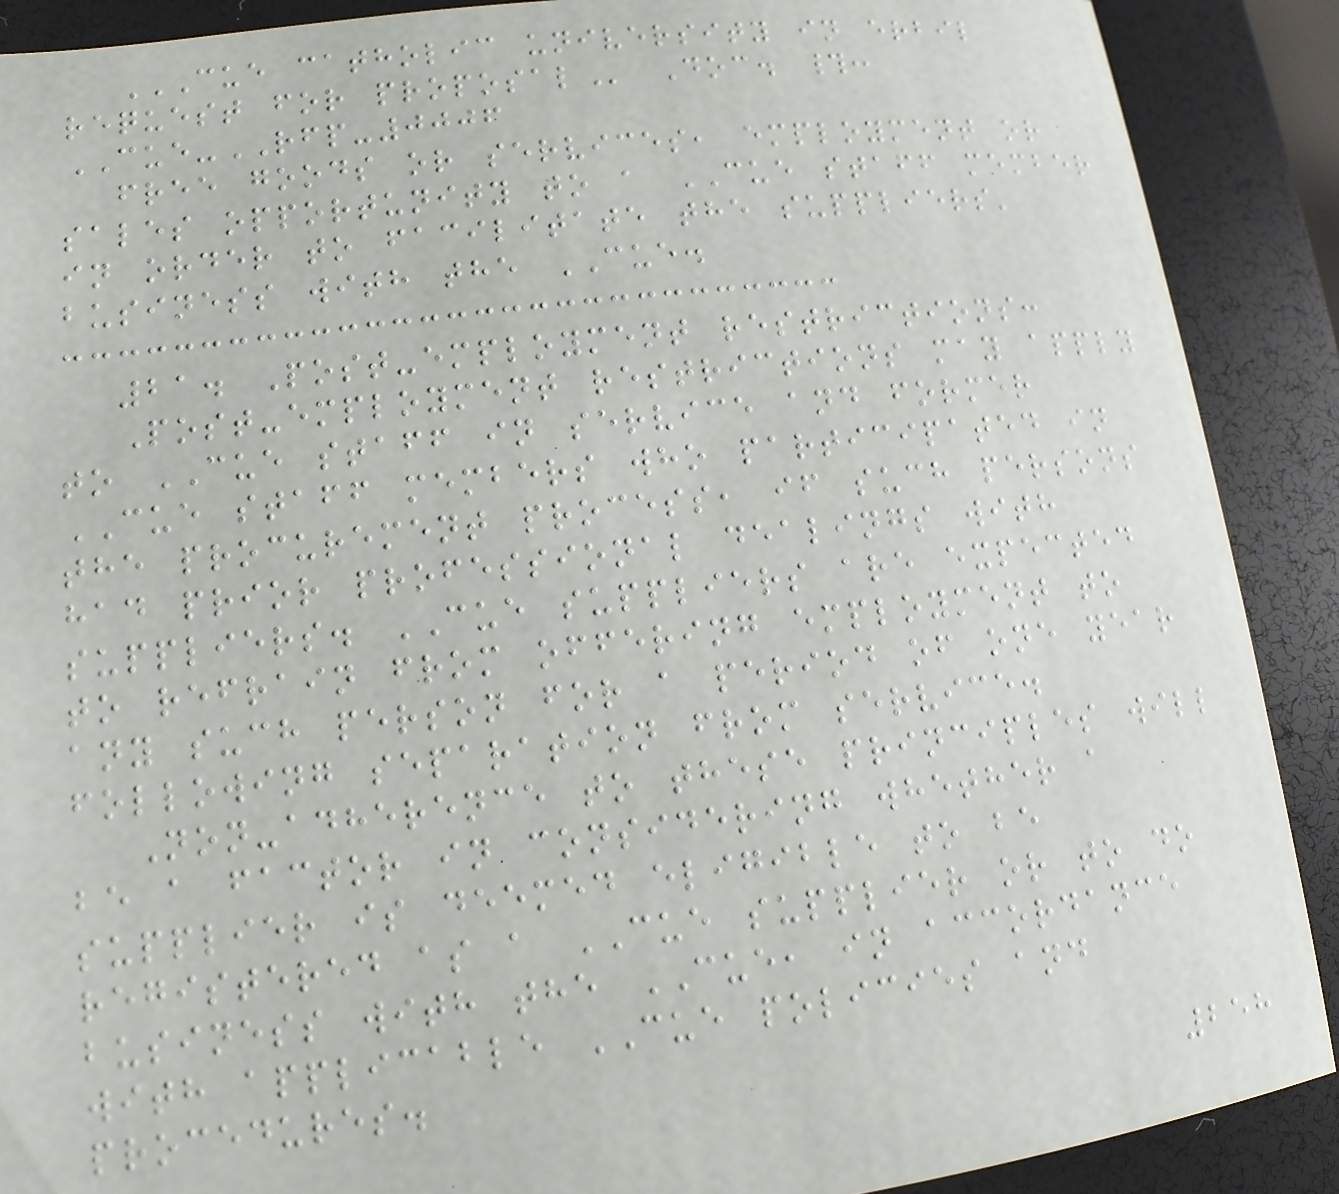CUE CATHOLIC UNIVERSITY IN ERBIL
REQUEST FOR PROPOSAL Doc. #:
CUE-RFP-0006
free goods or services, employment or
sales opportunity to a CUE staff member
in order to facilitate the suppliers'
business with the CUE.
21. Post-employment restrictions:
Post-employment restrictions may apply
to CUE staff in service and former
CUE staff members who participated in
the procurement process, if such persons
had prior professional dealings with
suppliers. CUE suppliers are expected
to refrain from offering employment to
any such person for a period of one year
following separation from service.
Non-adherence to these principles will
be a factor in considering whether a
supplier is deemed eligible to be
registered as a CUE supplier or to do
business with the CUE, in accordance
with applicable CUE policies and
procedures.
258
